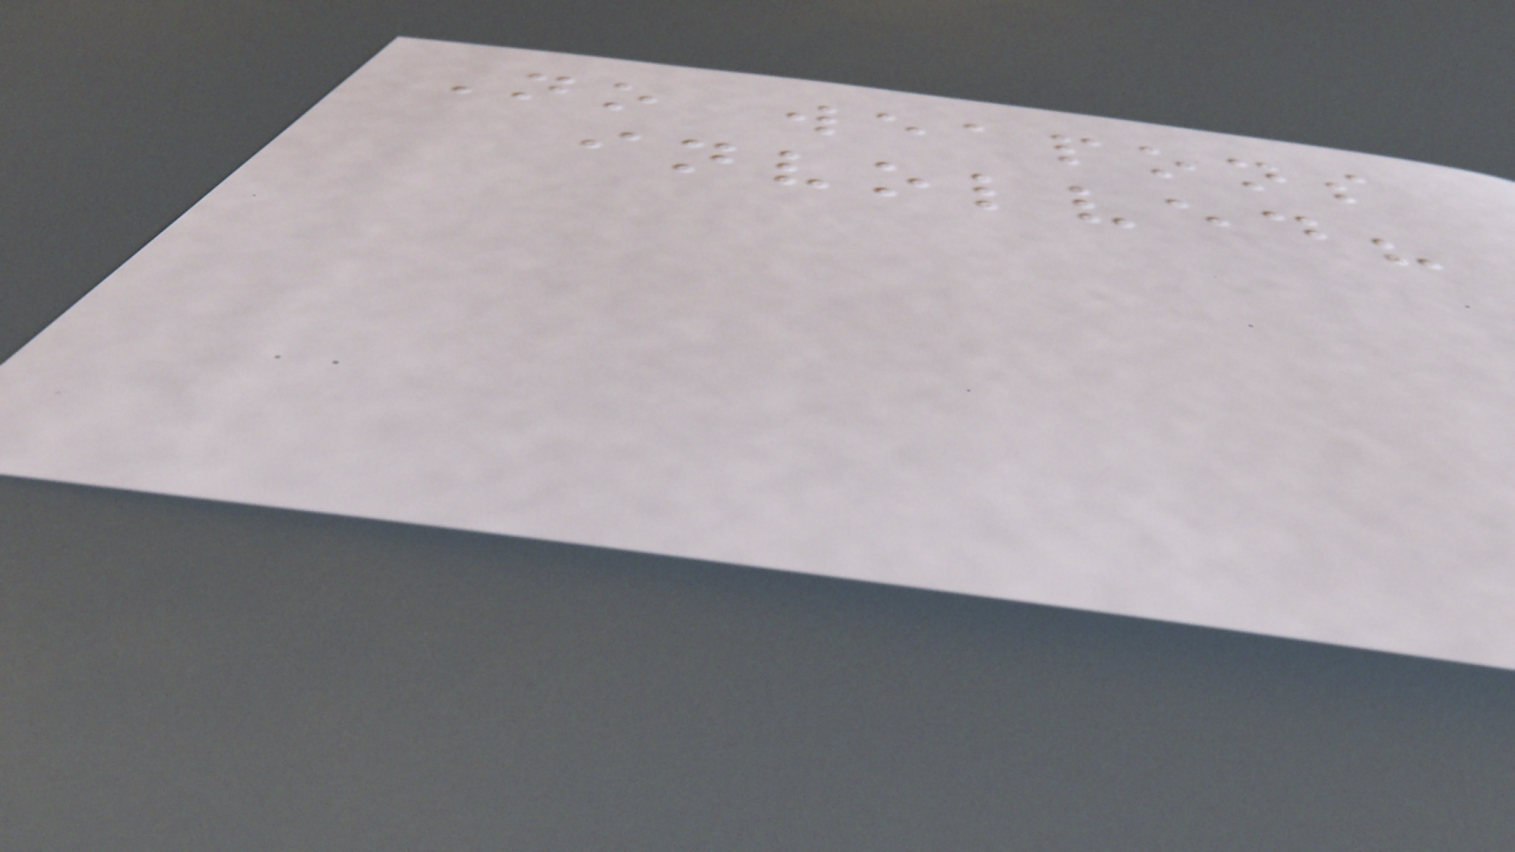No weapons
involved?
